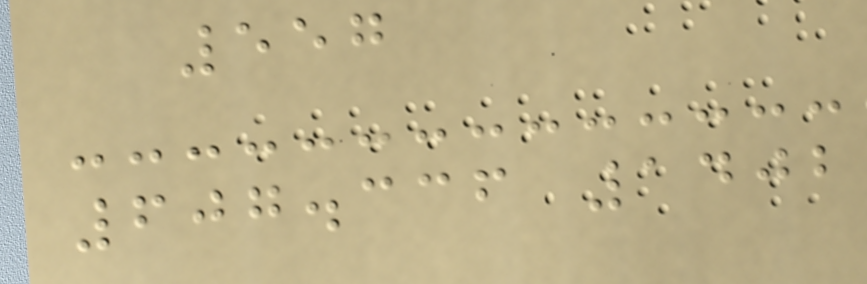557
607.336 1402
